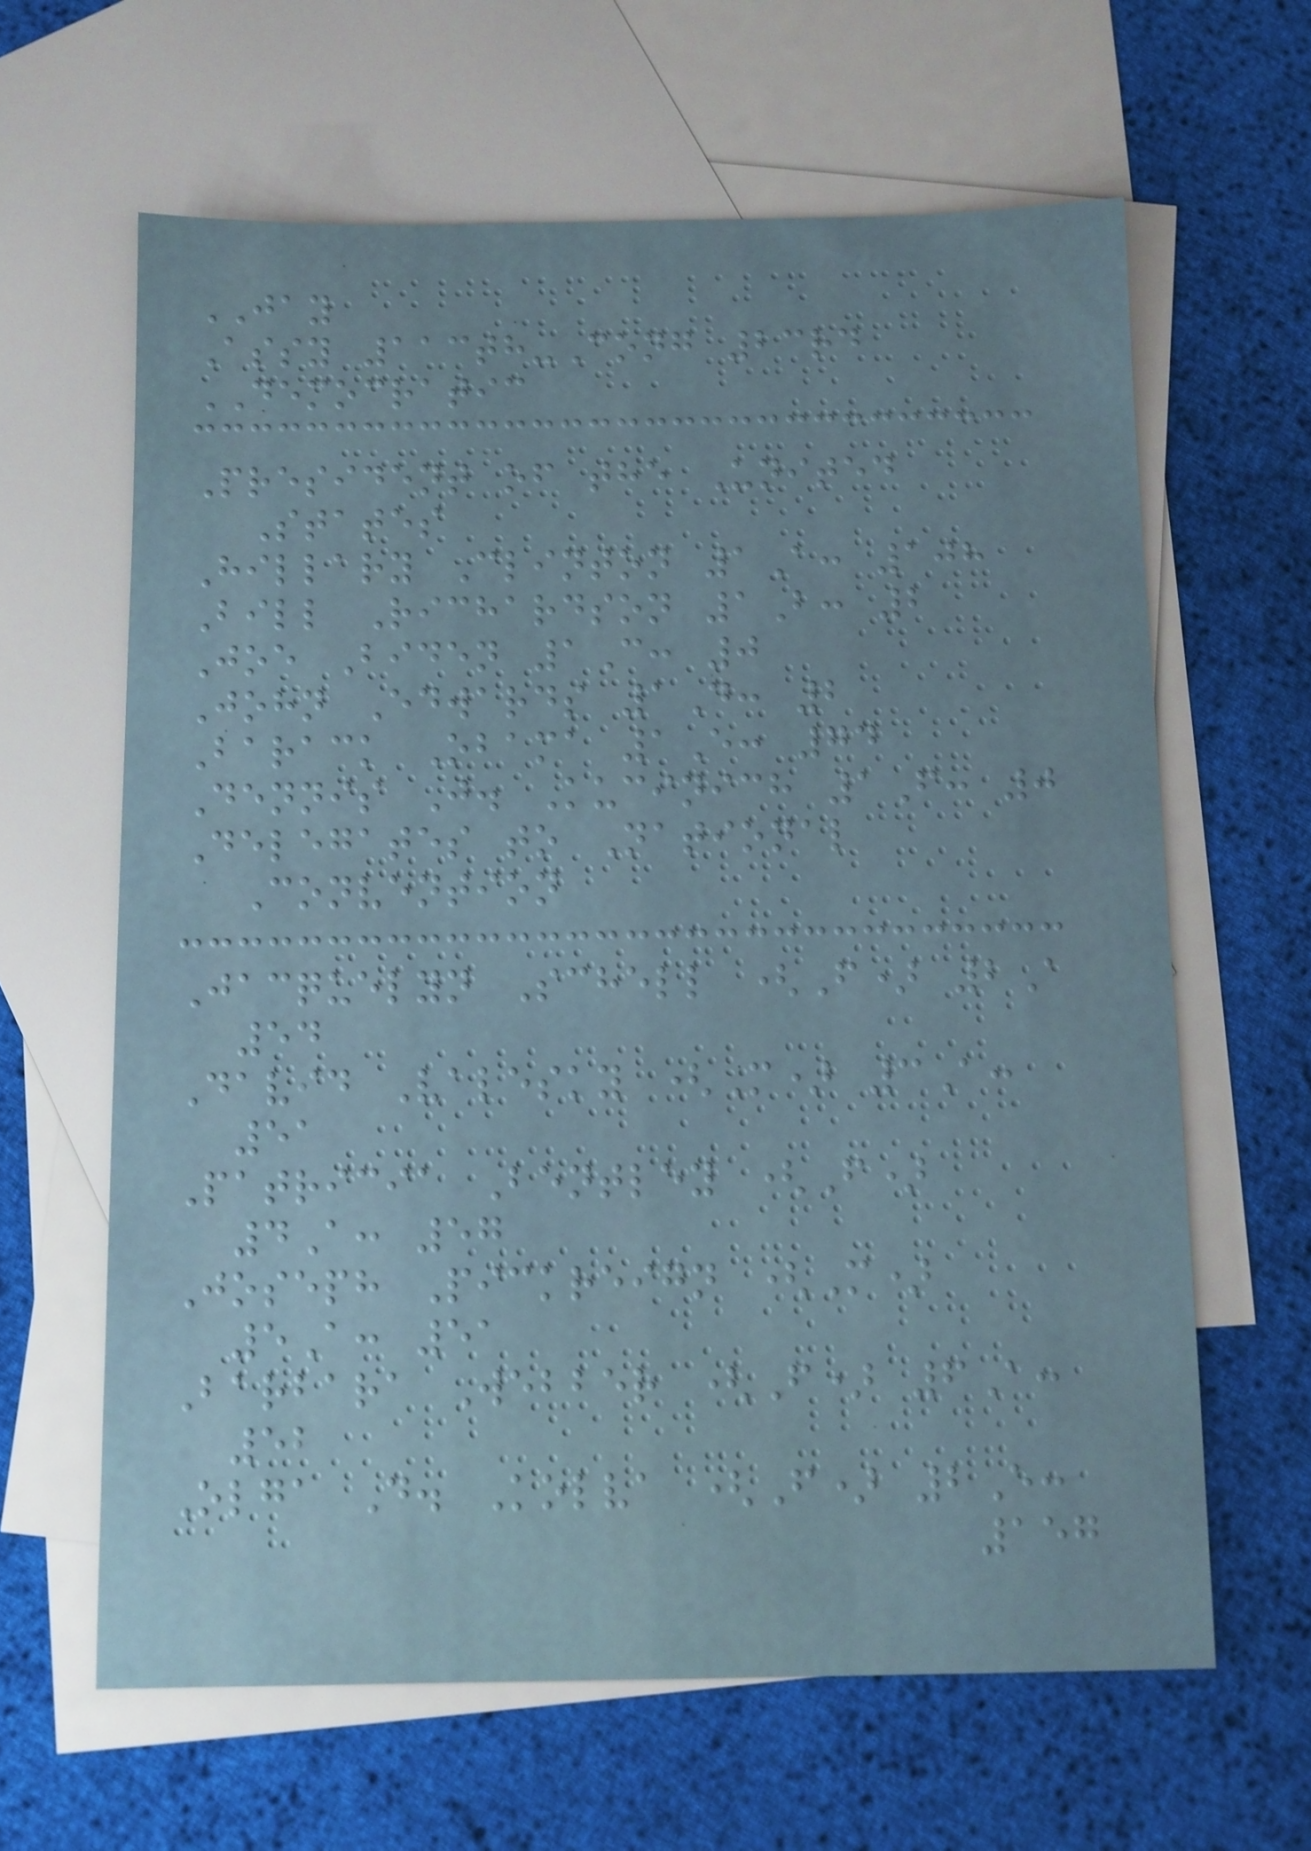JAY
Assy 113th-Cong 23rd
DEMOCRATIC
President of the United
States
Hillary Clinton 1A: 108
Bill Richardson 1B: 2
Joe Biden 1C: 0
John Edwards 1D: 2
Barack Obama 1E: 74
Dennis J. Kucinich 1F: 0
Delegates to National
Convention
Jacquelyn Schell (F) 2A
54
David Valesky (M) 3A:
51
Patricia Bentley (F)
4A: 57
Joseph Pickreign (M)
5A: 51
Barbara Webber (F) 6A:
52
Olga D. Kolva (F) 2E:
157
